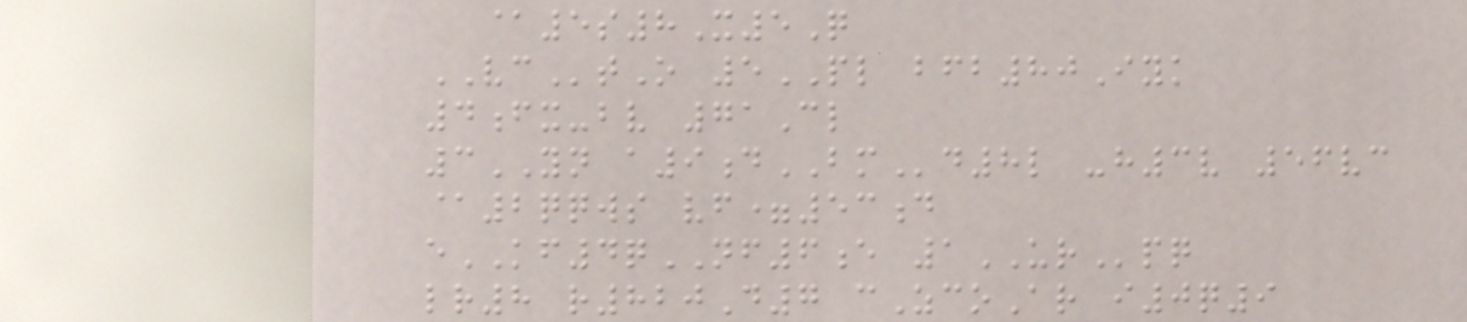@5s8X5Q
VCtO 5PL bfb80Iyk
4fx-bv 71Cl
3YN a9dBMd8l -h3v 56vc
@2qqws vf=53d
eKF4qNF6e 1URpq
lr8 r820D7 cZcoAr i0q9
